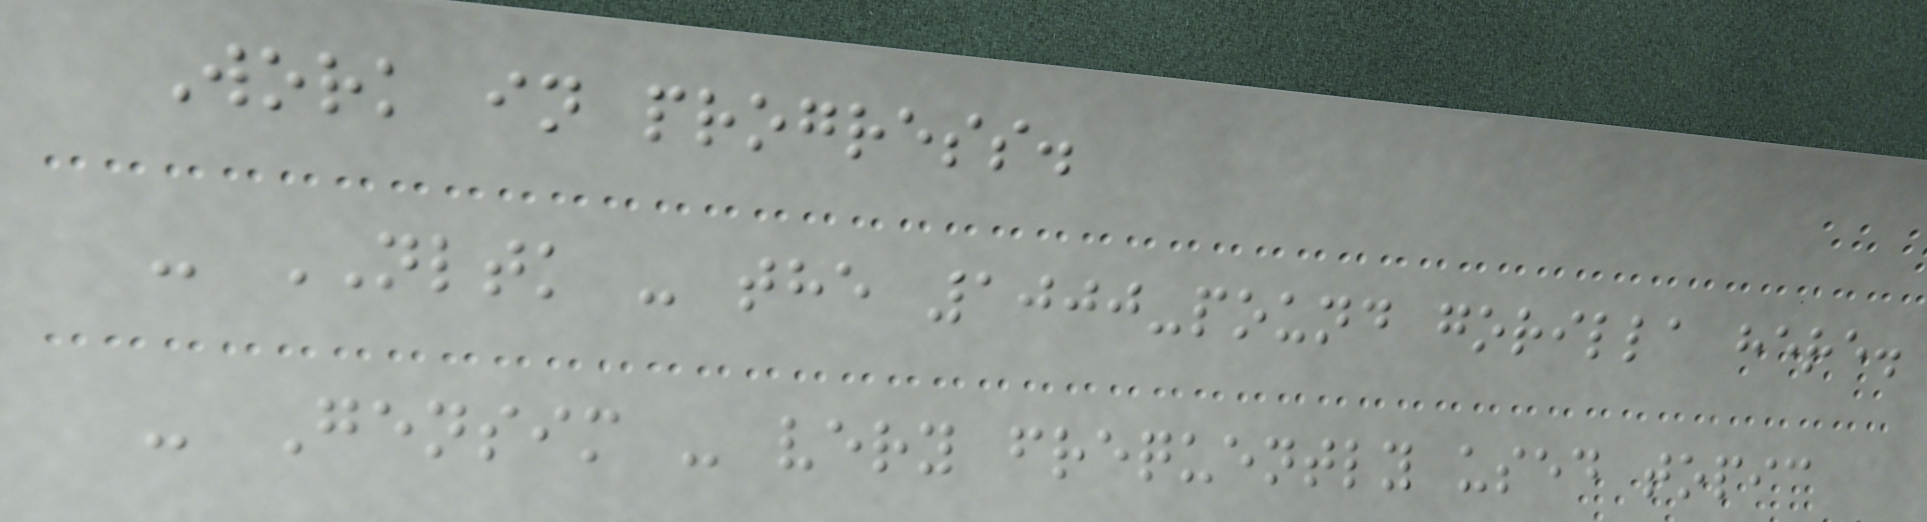Work in progress.
- NLTK - the 1000-pound gorilla here.
- Gensim - very frequently used topic
